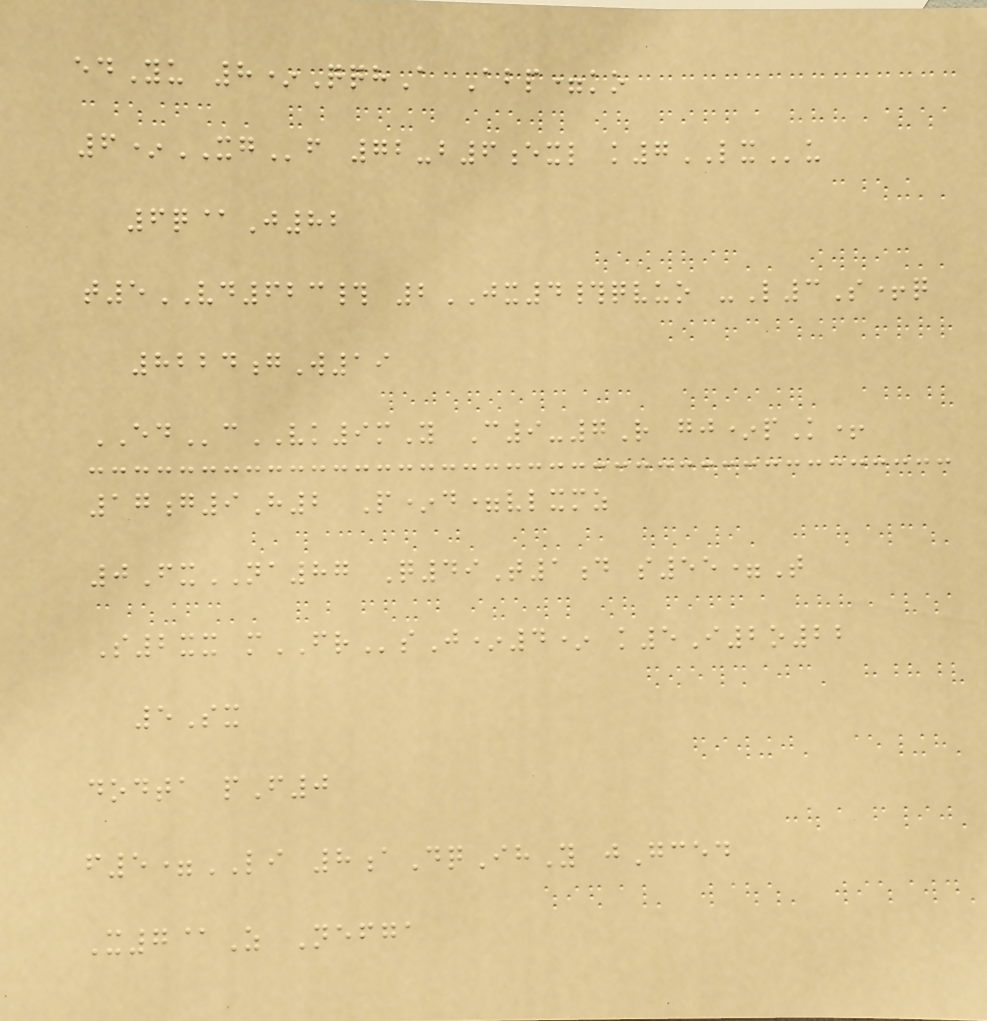edYu 8*QqhA Abp=ko
6*XGf 72-b6exl k7LXu
6q@J82
t5VD623# 2JX4#qvuo -L3S+q
8224gW19
EDcVK9mY C9-7R gj*pK+
17g9H2 P*d=vlxmz
0FxNA87 Q49T1d s55=T
S2xx mFRsJ*4* k5I2o22
5Sx
dodta pF0
f5=LI 8aDqIhY jGced
X7@Z Nefga
